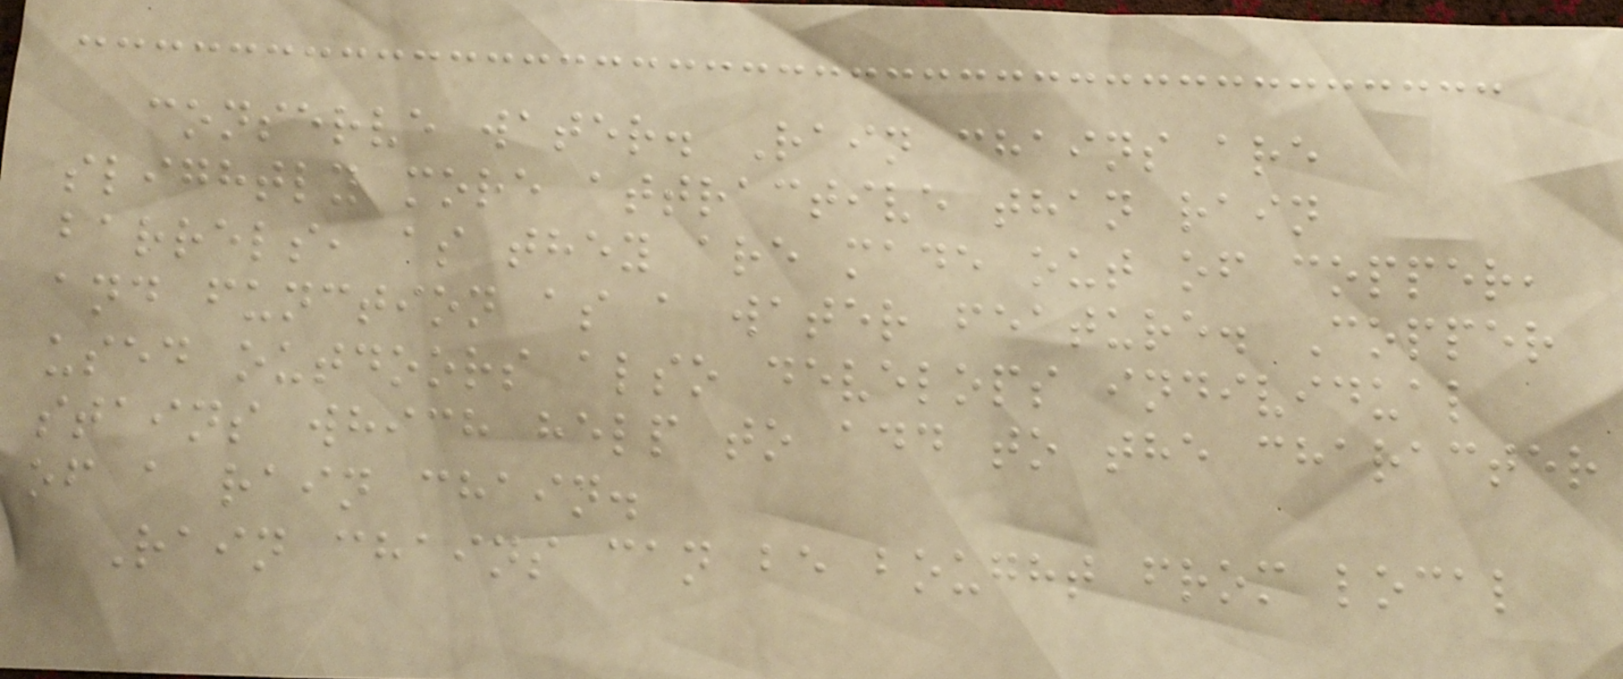conserve water. Rain chains are
slightly more attractive than rain
barrels, as they are made out of copper,
and function as a water feature. Copper
used outdoors also develops individual
stains which help to add to the character
of a rain chain.
Rain chains can be bought from local
